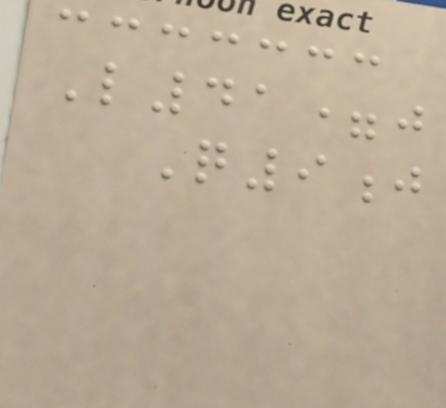L41=j
Q9j
